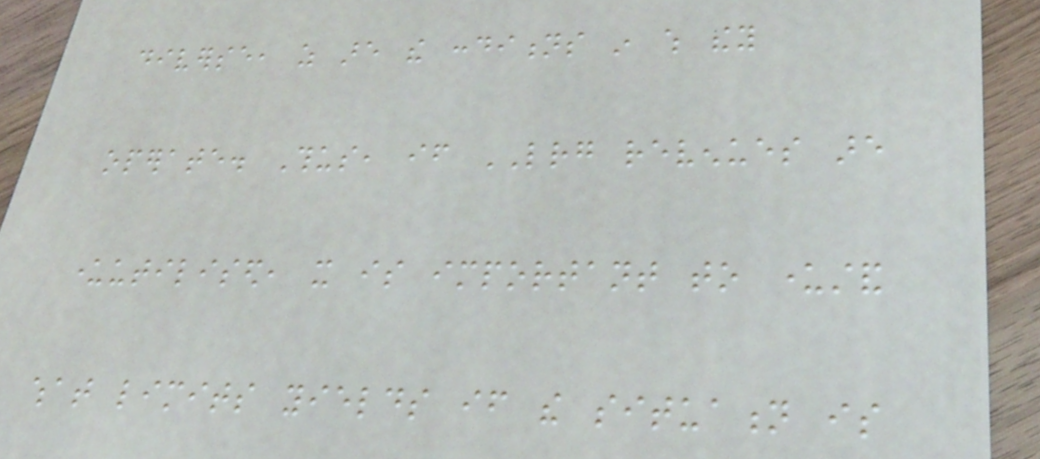diverse, as are the conditions in which they
operate. Thus, if LRG revenues are
underutilised, it is important to understand
what limits yields if the situation is
